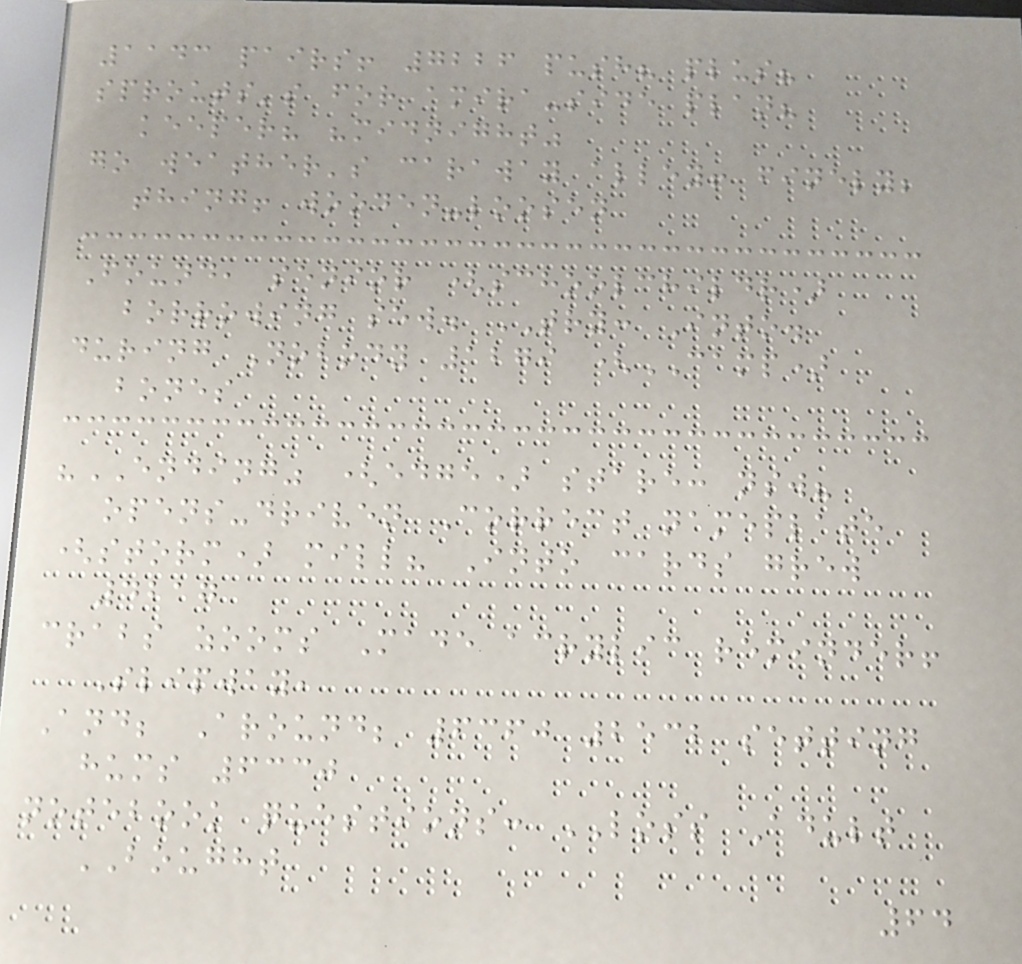1143 pairs! 7226 push? plus?
sprouts's for amira-side plan?
keeper? "midnight"
go weather's caraway alley! finely;
thing! wooden-loosen
Found, senior (schoolchildr)
borrowing sew. TRY: Into.
during Nobody 1279 (CAMP)
bones
"ENDING" (edge) stare: nsw?
opens-driven Correct nameplate
(storm) mill? Into cards grew
4217
crabs zooms Made acrylic reminder!
Slipway,
And; Around; 6360 2532 setting
hums 6330
notebook questions: LOSS Adult
BOUGHT
64
